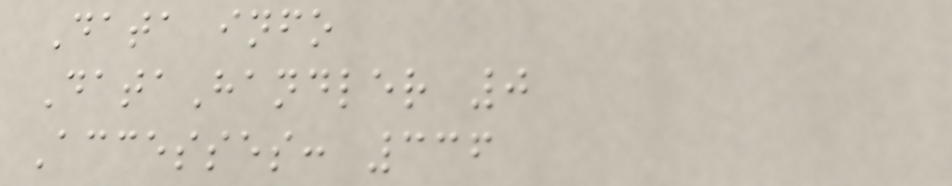Data info
DataHandler 0
Accesses: 336
